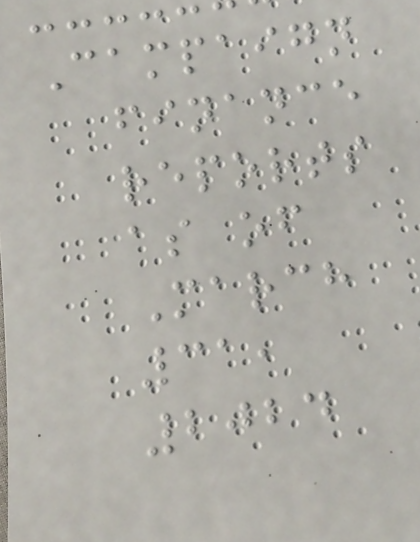Campaign
finance
reports
as of
March
31,
2024
